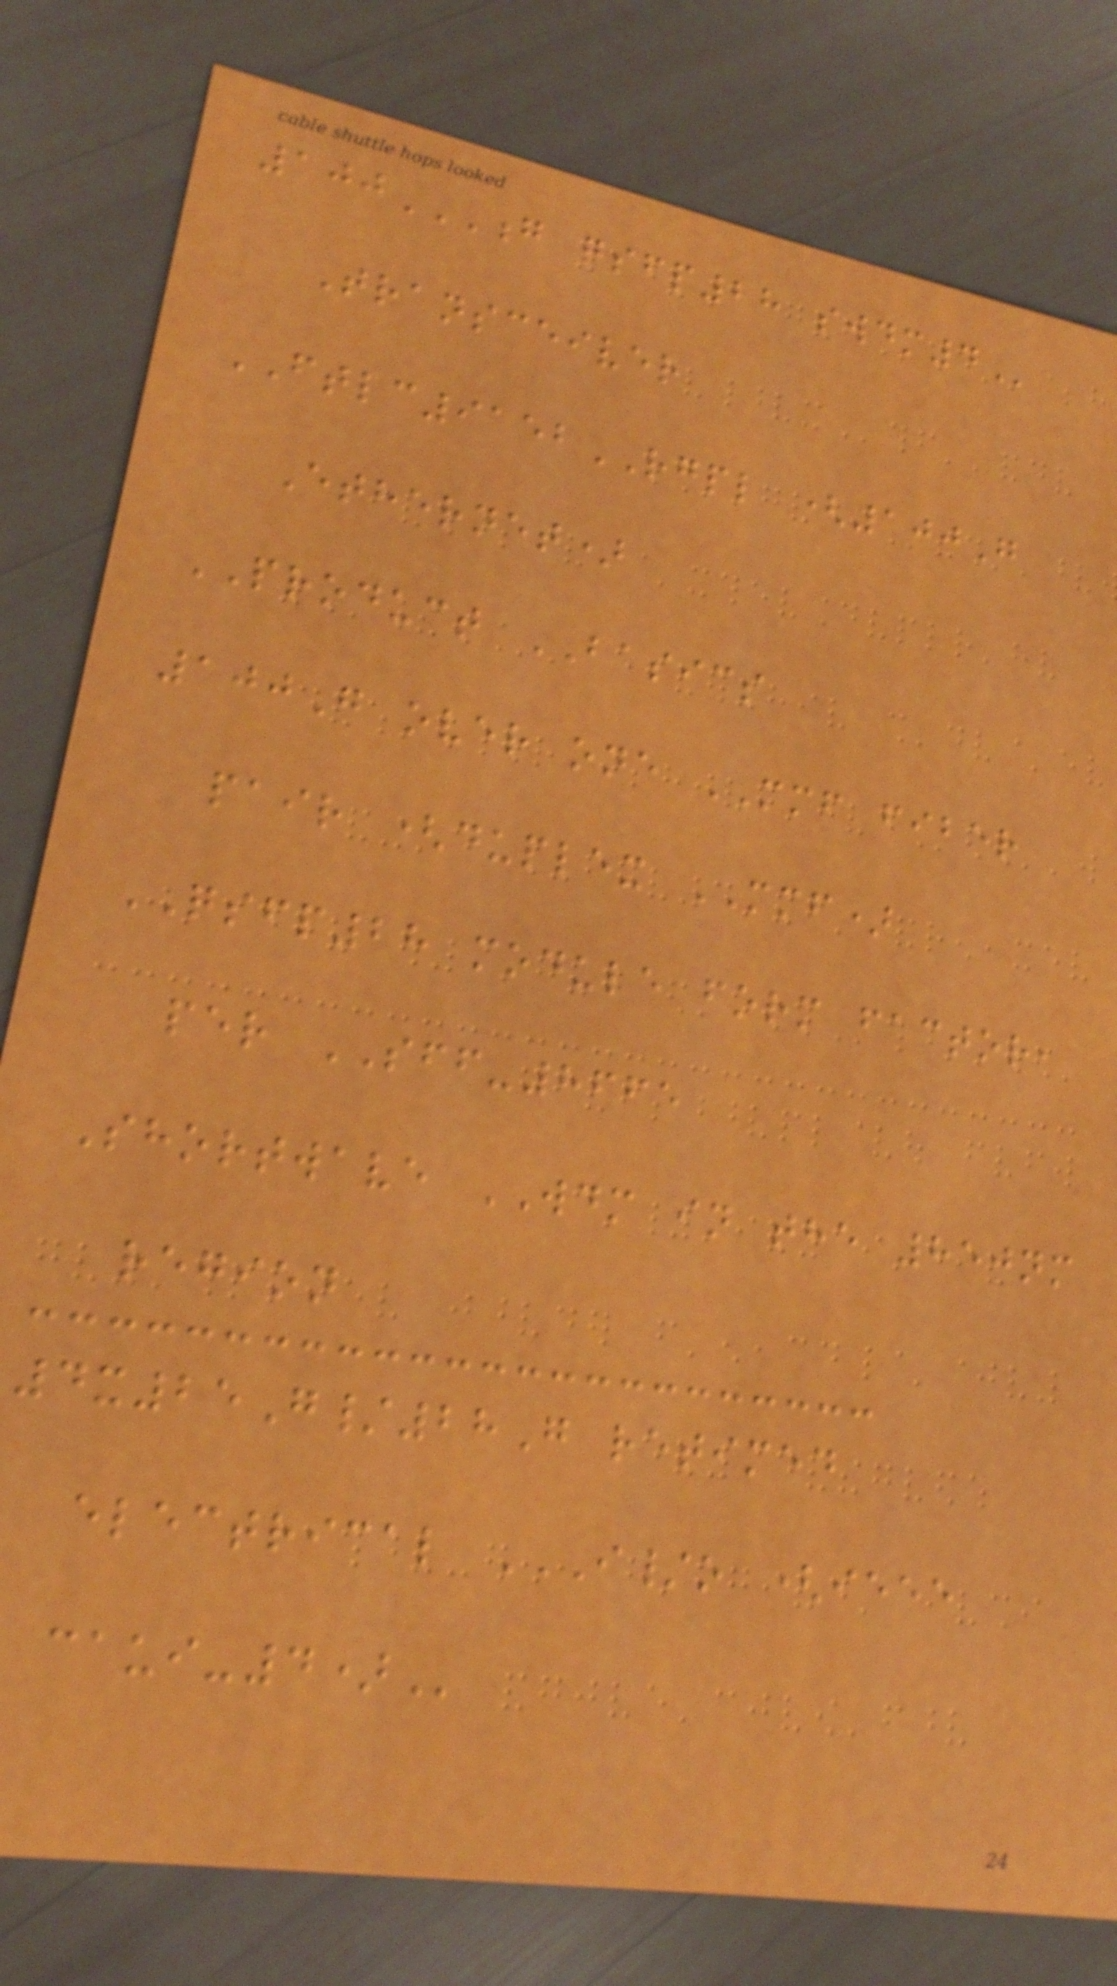100G QSFP28 SWDM4
Transceiver
FTLC9152RGPL (100G
Ethernet)
PRODUCT BASICS
100G over one MMF fiber
pair (duplex MMF)
QSFP28 module form factor,
per SFF-8665
Shortwave WDM in the 850nm
region
4x25G/28G retimed
electrical I/O (IEEE
